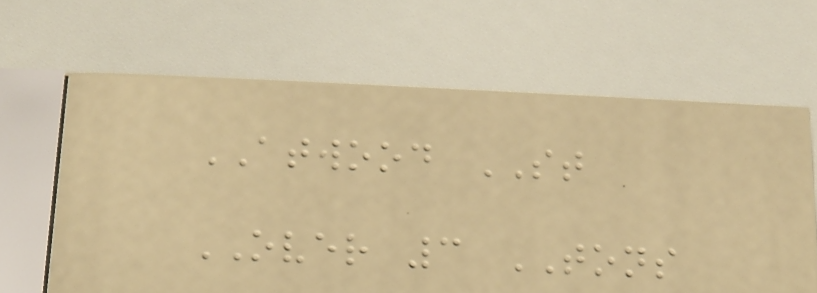ATWOOD ST
OVER 3 TONS
